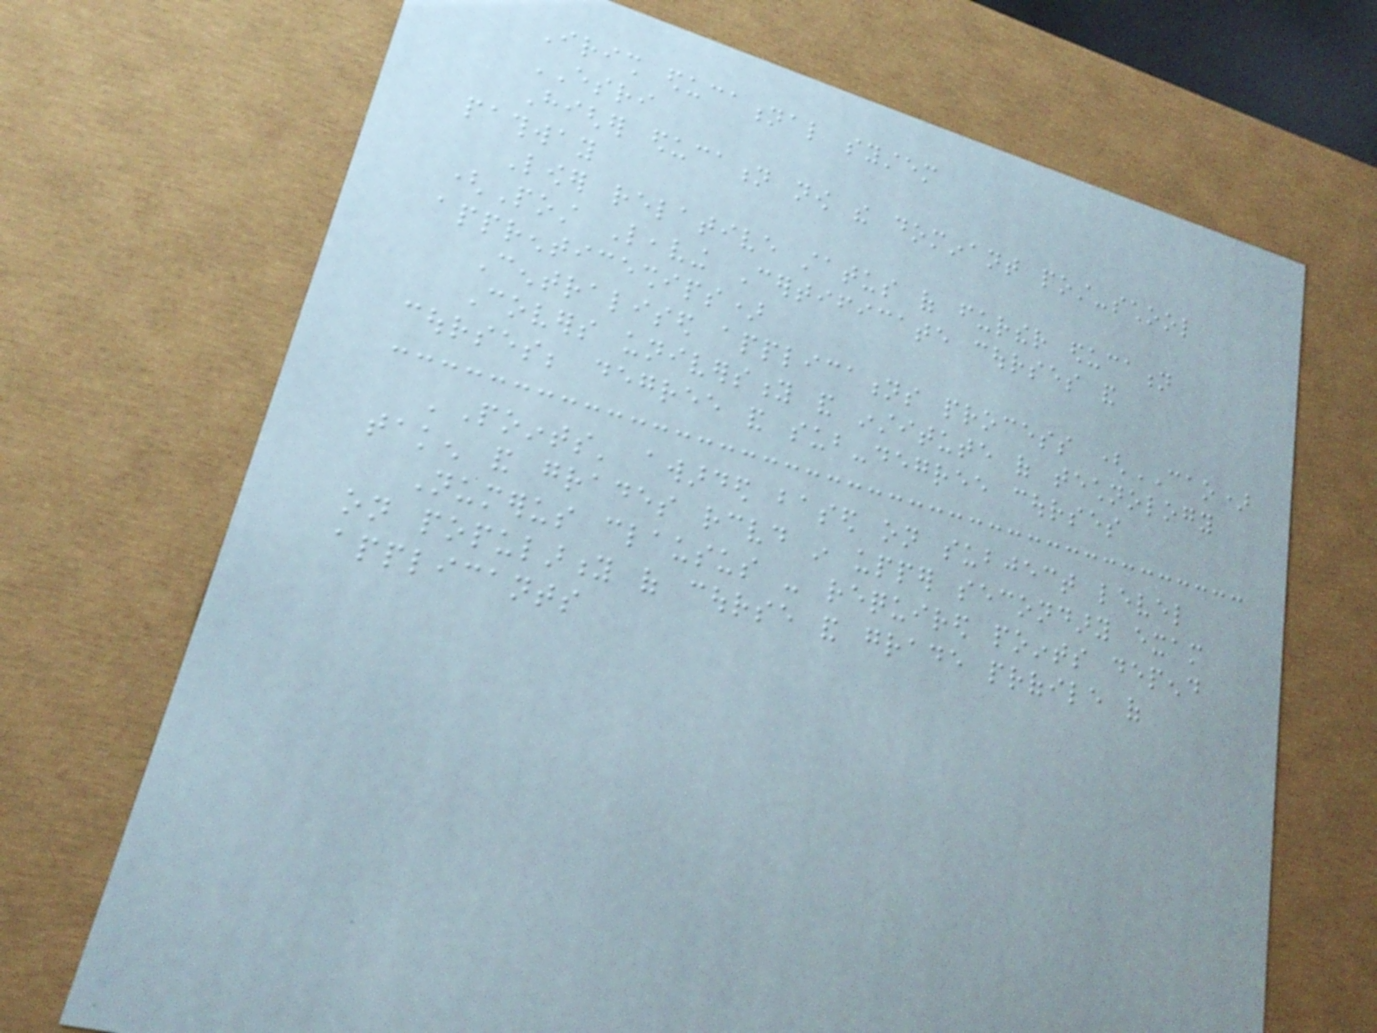Irish educational system
ESRI
Higher education now the dominant post-school
pathway
Lower relative status of further education
(Post Leaving Certificate courses and
apprenticeships)
Centralised applications process (CAO)
Covers university and institute of technology
courses; degree and sub-degree courses
'Points' awarded based on subject level
taken and grades received in upper secondary exam
Numerus clausus - required points depend
on popularity of course and grade profile of
applicants
